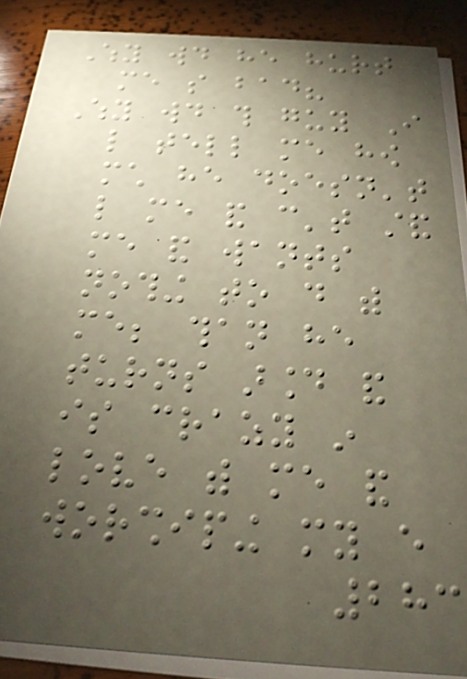Why would he hurt
me so bad?
Why would this guy I
like tell me how
much he doesn't
like me and can't stand
me and wants
nothing to do with
me; than he
turns around and
is crazy in
love with me and
worshiping my every
283
